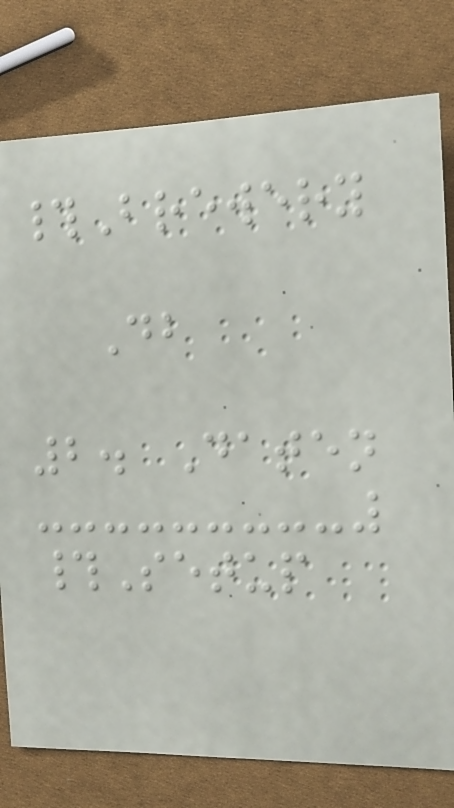#Brewery
Db
2. Daten
#Setup
